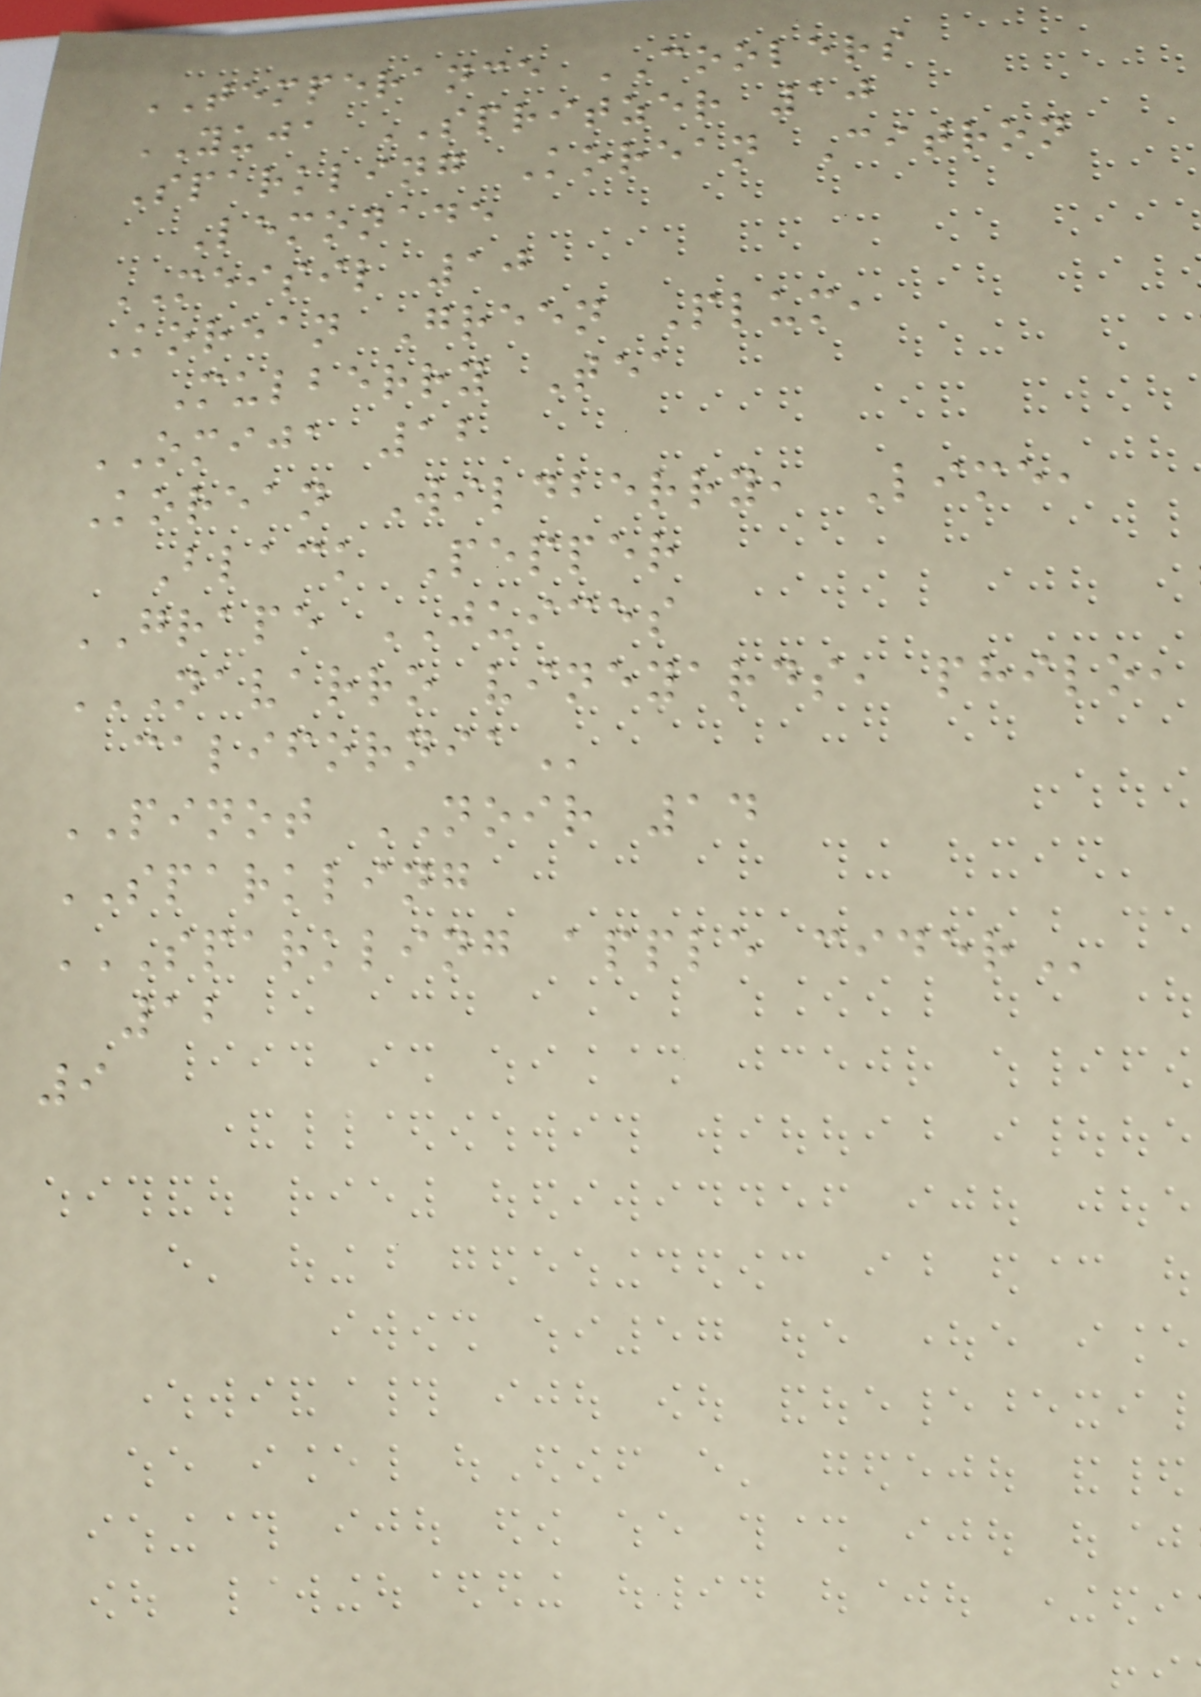TEMPERANCE COOLERS
YUJA SPRITZER 10
Sparkling Korean Citron
Lemonade
MEISIL 10
Korean Green Plum,
Mulberry Tea
OMIJA 12
Korean Wildberry, Lime,
Black Pepper
GRAPE JUICES
NAVARRO VINEYARDS, PHILO,
CALIFORNIA
PINOT NOIR 14
SPARKLING
SPARKLING APPLE CIDER
12
9
